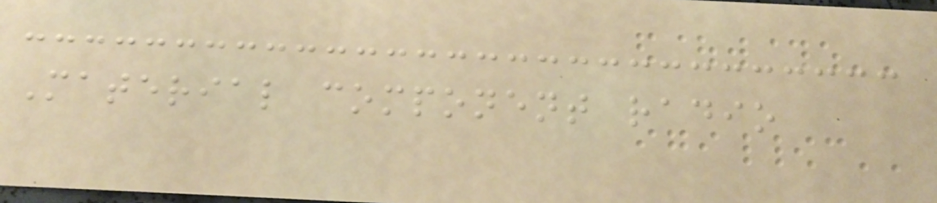Material component radio
